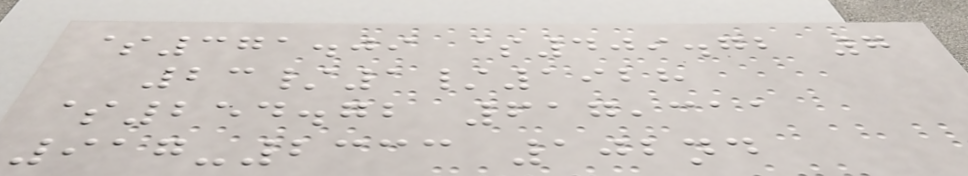$371.09 $409.72 7
23/1/1928
$254.72 617,311
917-2333 102nd
